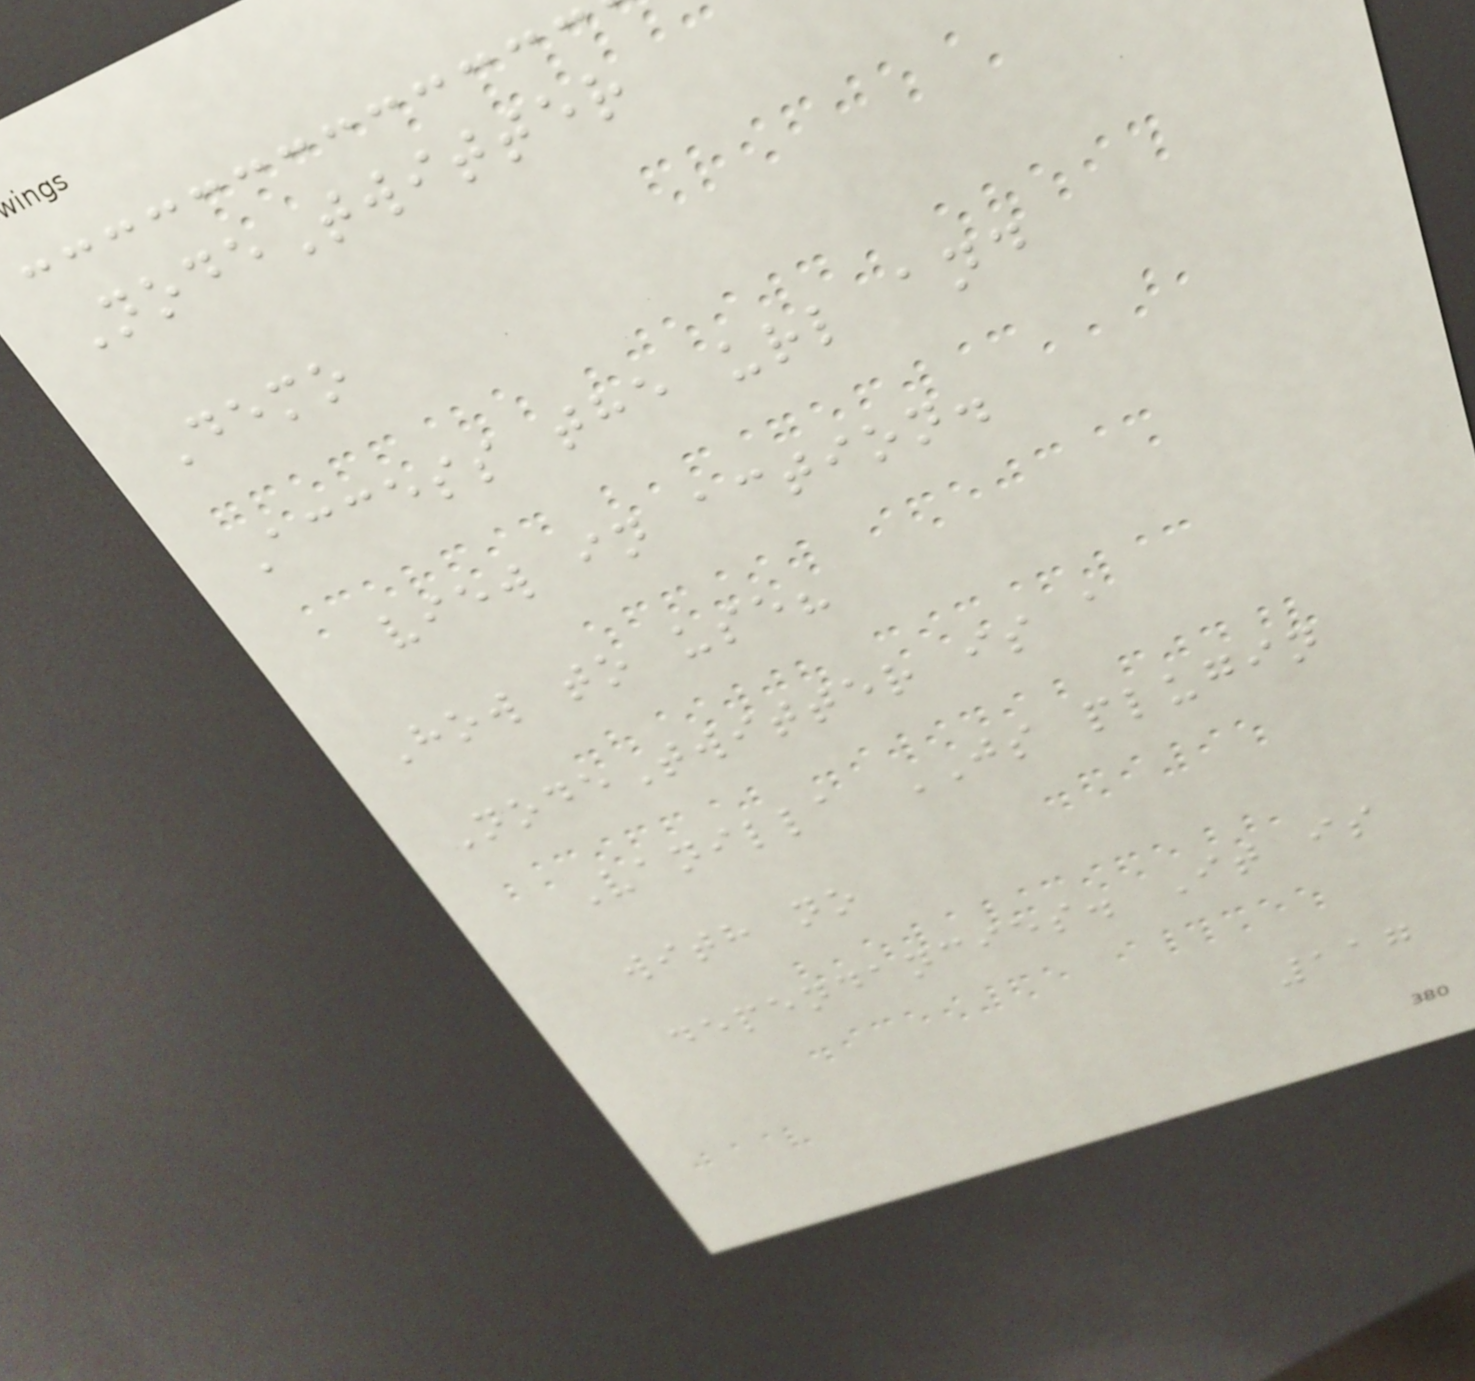NodeTwitter
Demo
Access the url and
view in action.
How to use?
NodeTwitter is a
Vanilla JS plugin
with no
dependancies. It is
117
